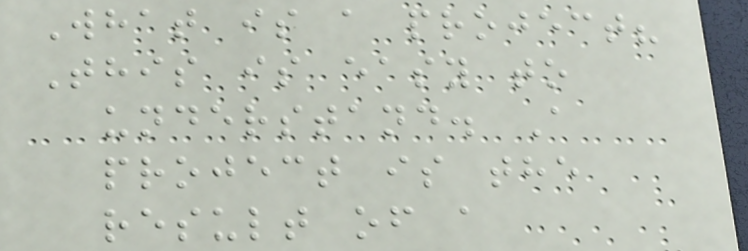What is a project?
This is easy to
understand. A
project is the
result of a
